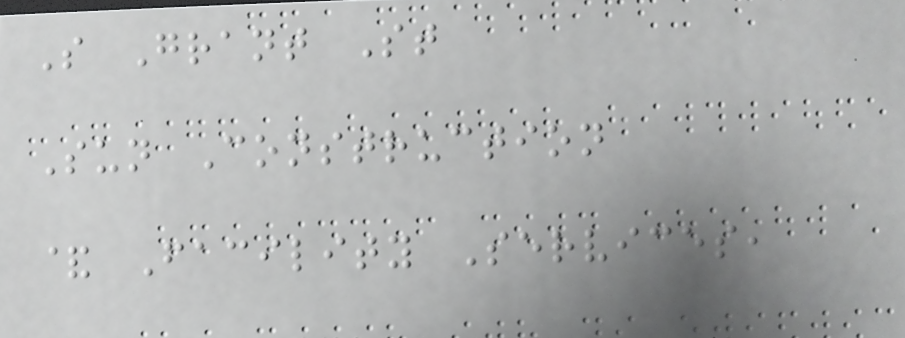S Grant St
Sun Construction
& Facility Services,
